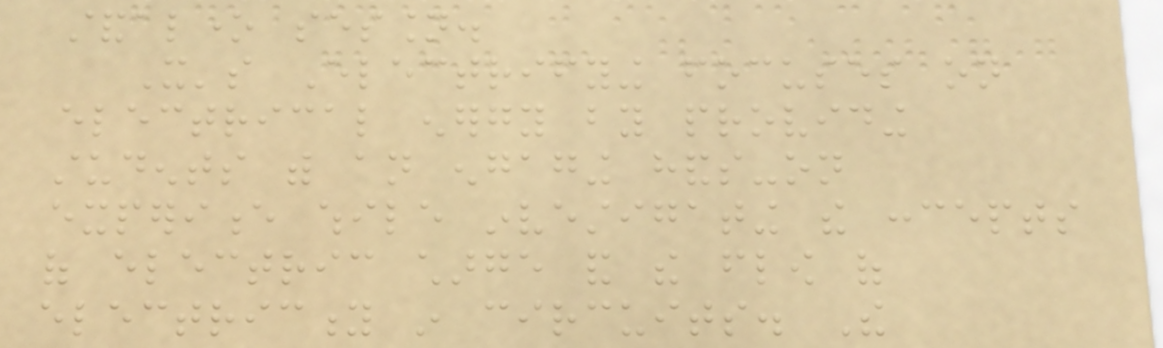standalone session.
It's Electrifying focuses on
electrical energy by providing
students with an engaging hands-on
experience while investigating the concepts
of electric charge and the flow of
electricity in circuits. The
